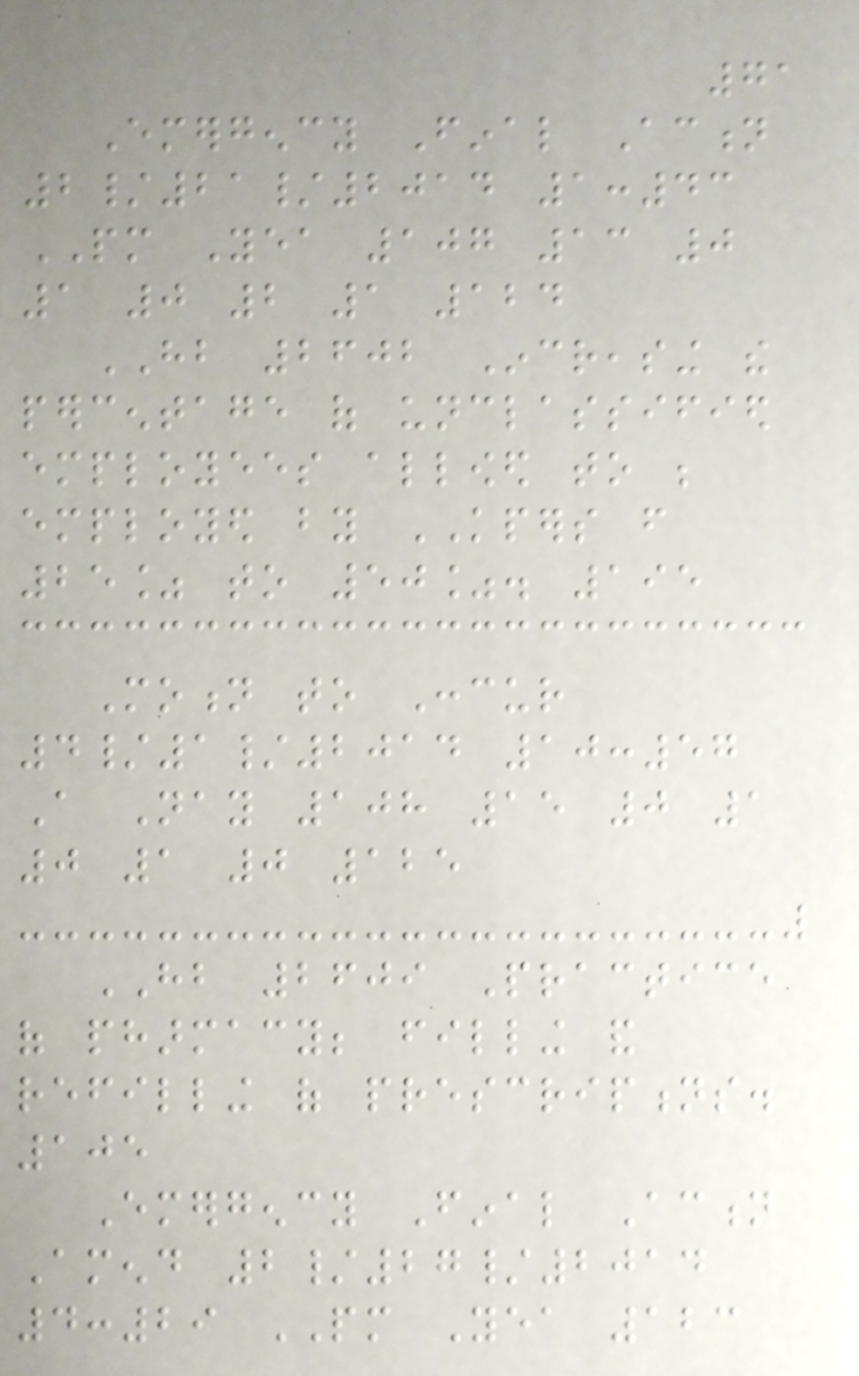71
Emergency Final Action
2/21/2014 1:43
PM Yea 107 13 0
1 0 2 1 124
HB 2602 Increasing the
percentage of unclassified
employees allowed to be
employed by KPERS from
25% to 50%. 195
Motion to Concur
4/1/2014 10:57
A Nay 108 15 0 1
0 1 0 125
HB 2609 Practice
of pharmacy; filling and
refilling of prescriptions.
105
Emergency Final Action
Amend 2/27/2014
4:29 PM Yea 123
